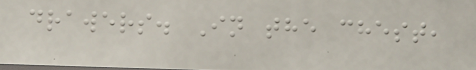drawers. In the chest,
